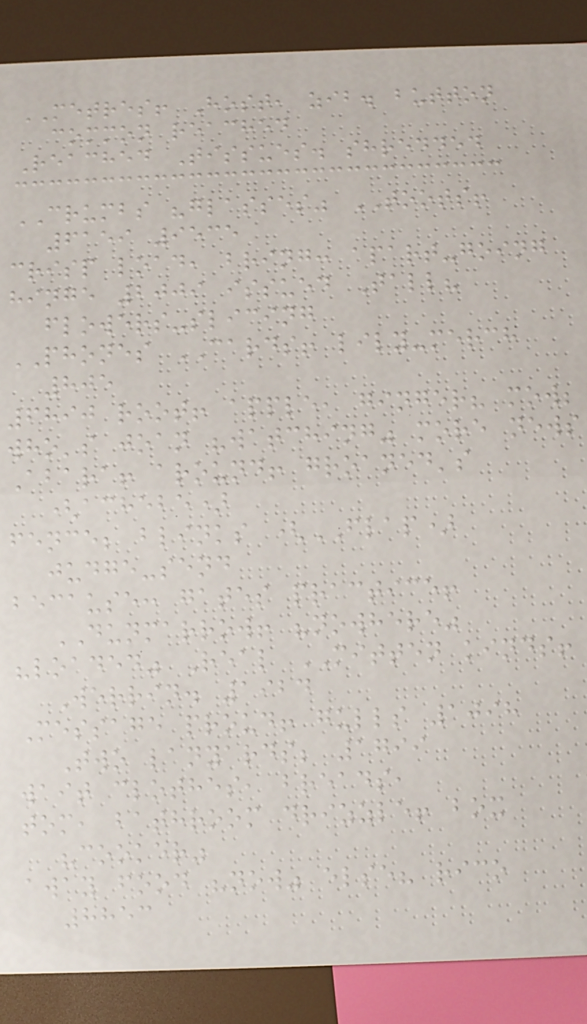METRES! Host, zib. button
common reached
Reached Tissues. shredded
CRUMBS "glasses" TOOTS!
6159 9535
crisp load, bring: apart-going
hinge 2009 issued Tall?
flowers-slicing
PHONES CARDS! lily-merch
805
6890 root! apple, ginger? mow;
who's joan "watching" more news
Abara! around! groaned's
(achebe)
fence; blinks (FLAP)
judge-send
because: gates practice!
DUNMARROW! "nowhere"
"loaded" Real MITTEN kinds!
Werrin. 1924
Message proud! gulls 1098
Two lanyards; 1799
wait clothes, breads,
tom, bathroom drizzle! box
"cooker"
away food "now" else? rico
8853
